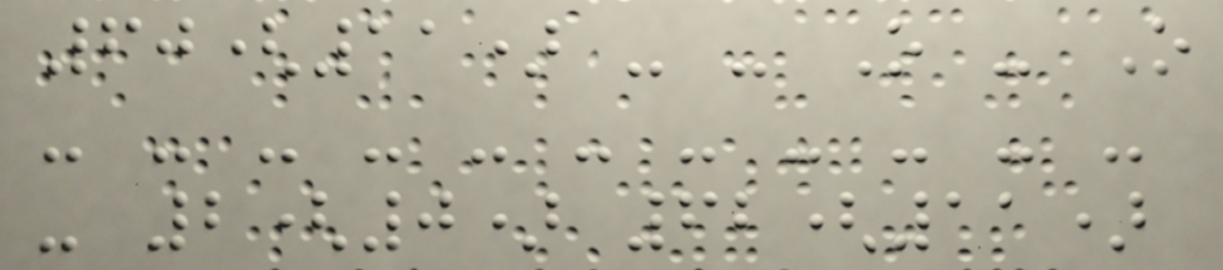60(11) - - O - O
- - - - - - - - - - -
- 2(0) 62(11)
